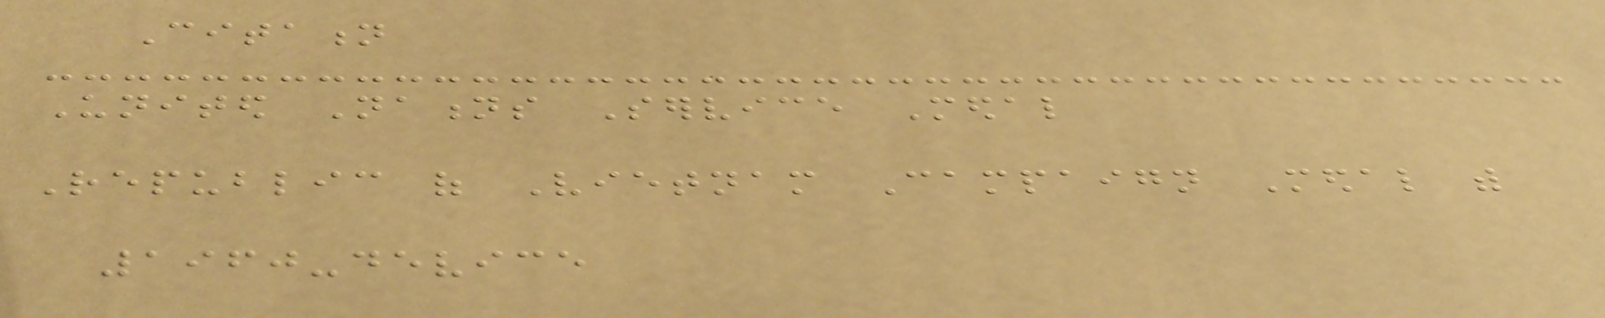Citation
United Nations Service Medal
Republic of Vietnam Campaign Medal with
1960-device
